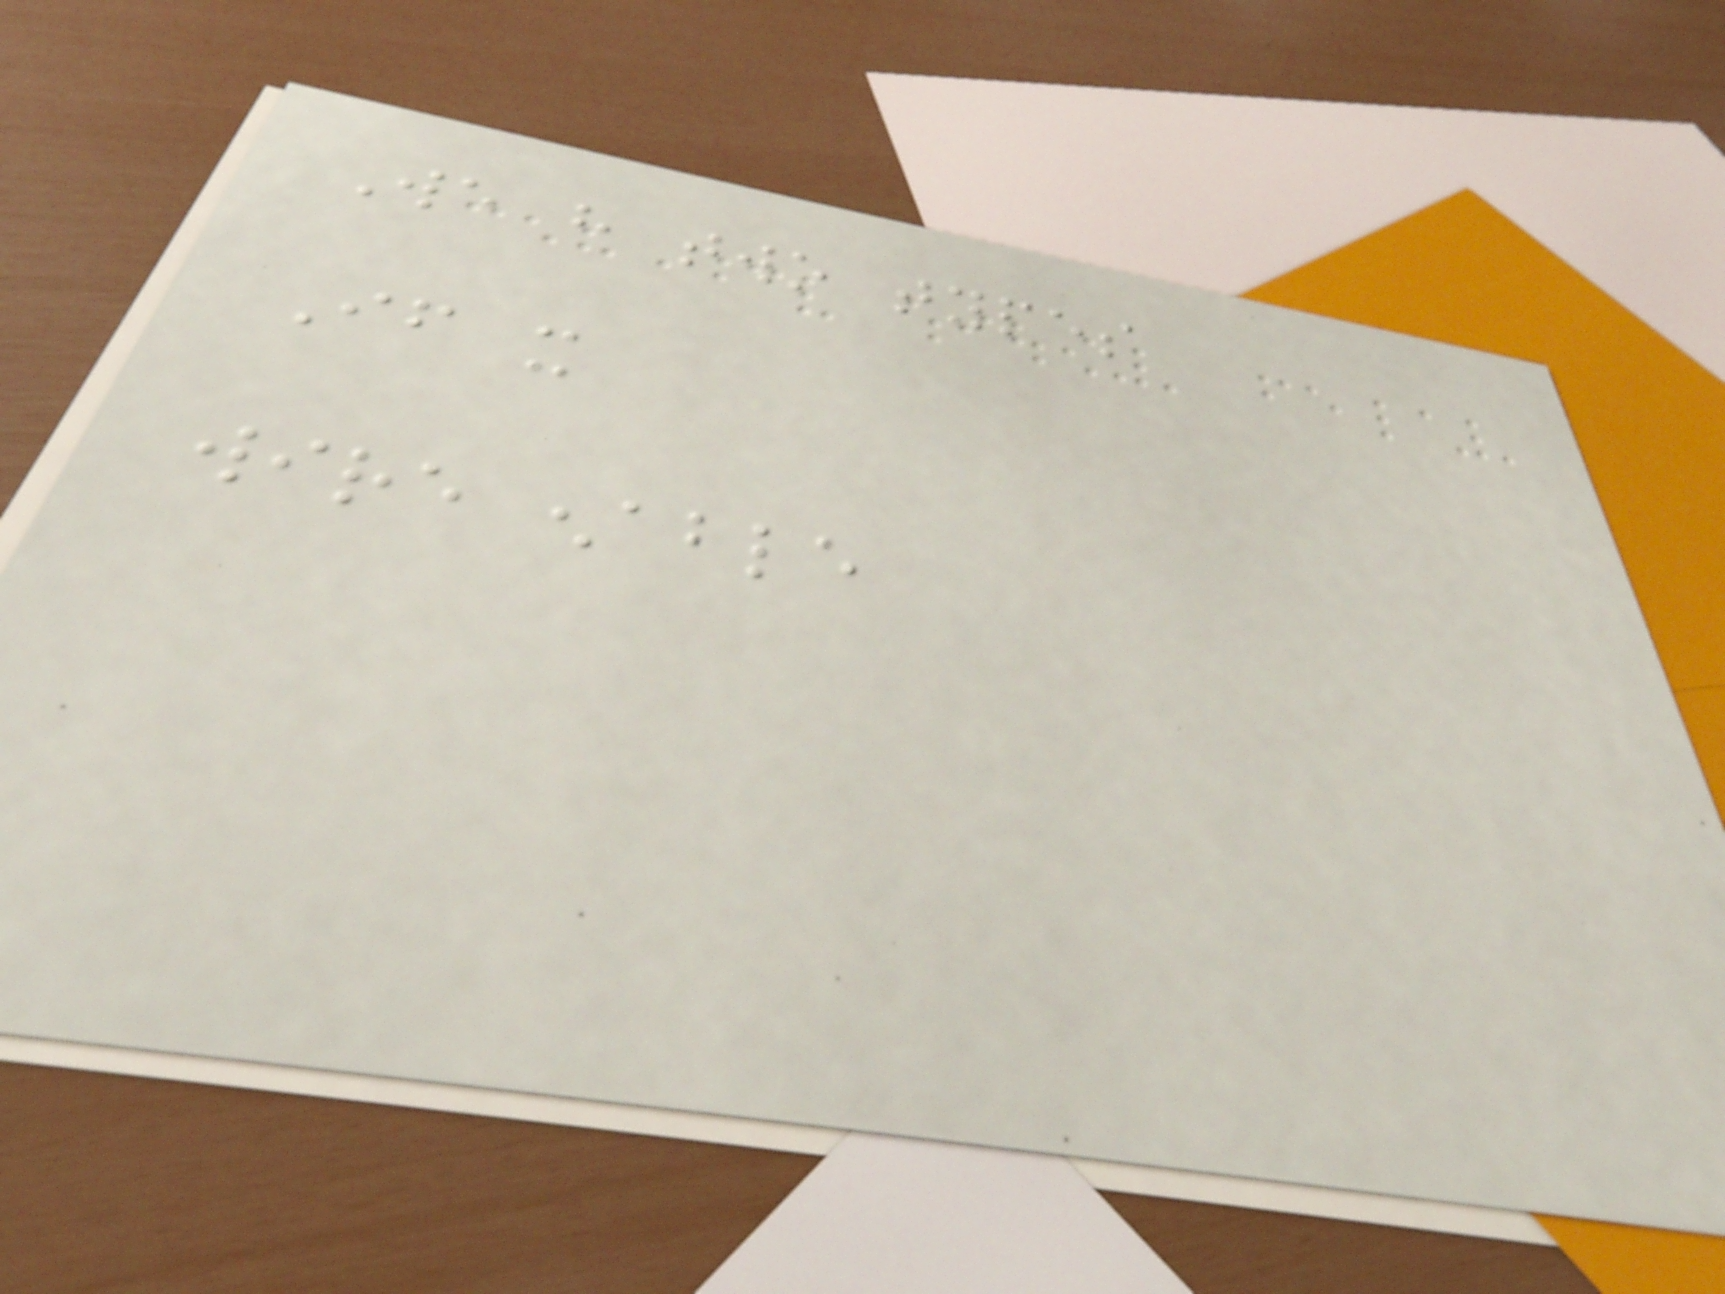We have two types
If it
wire enable
